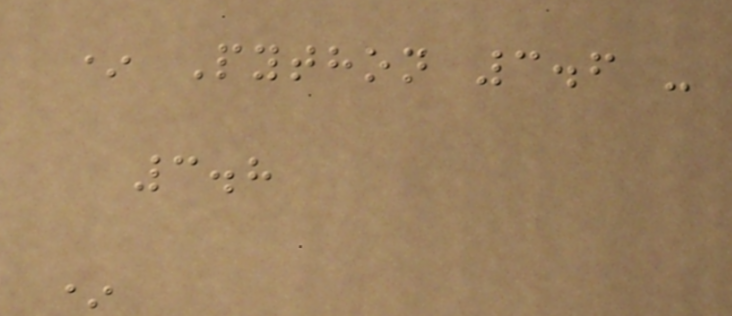* Python 3.6 -
3.8
*
